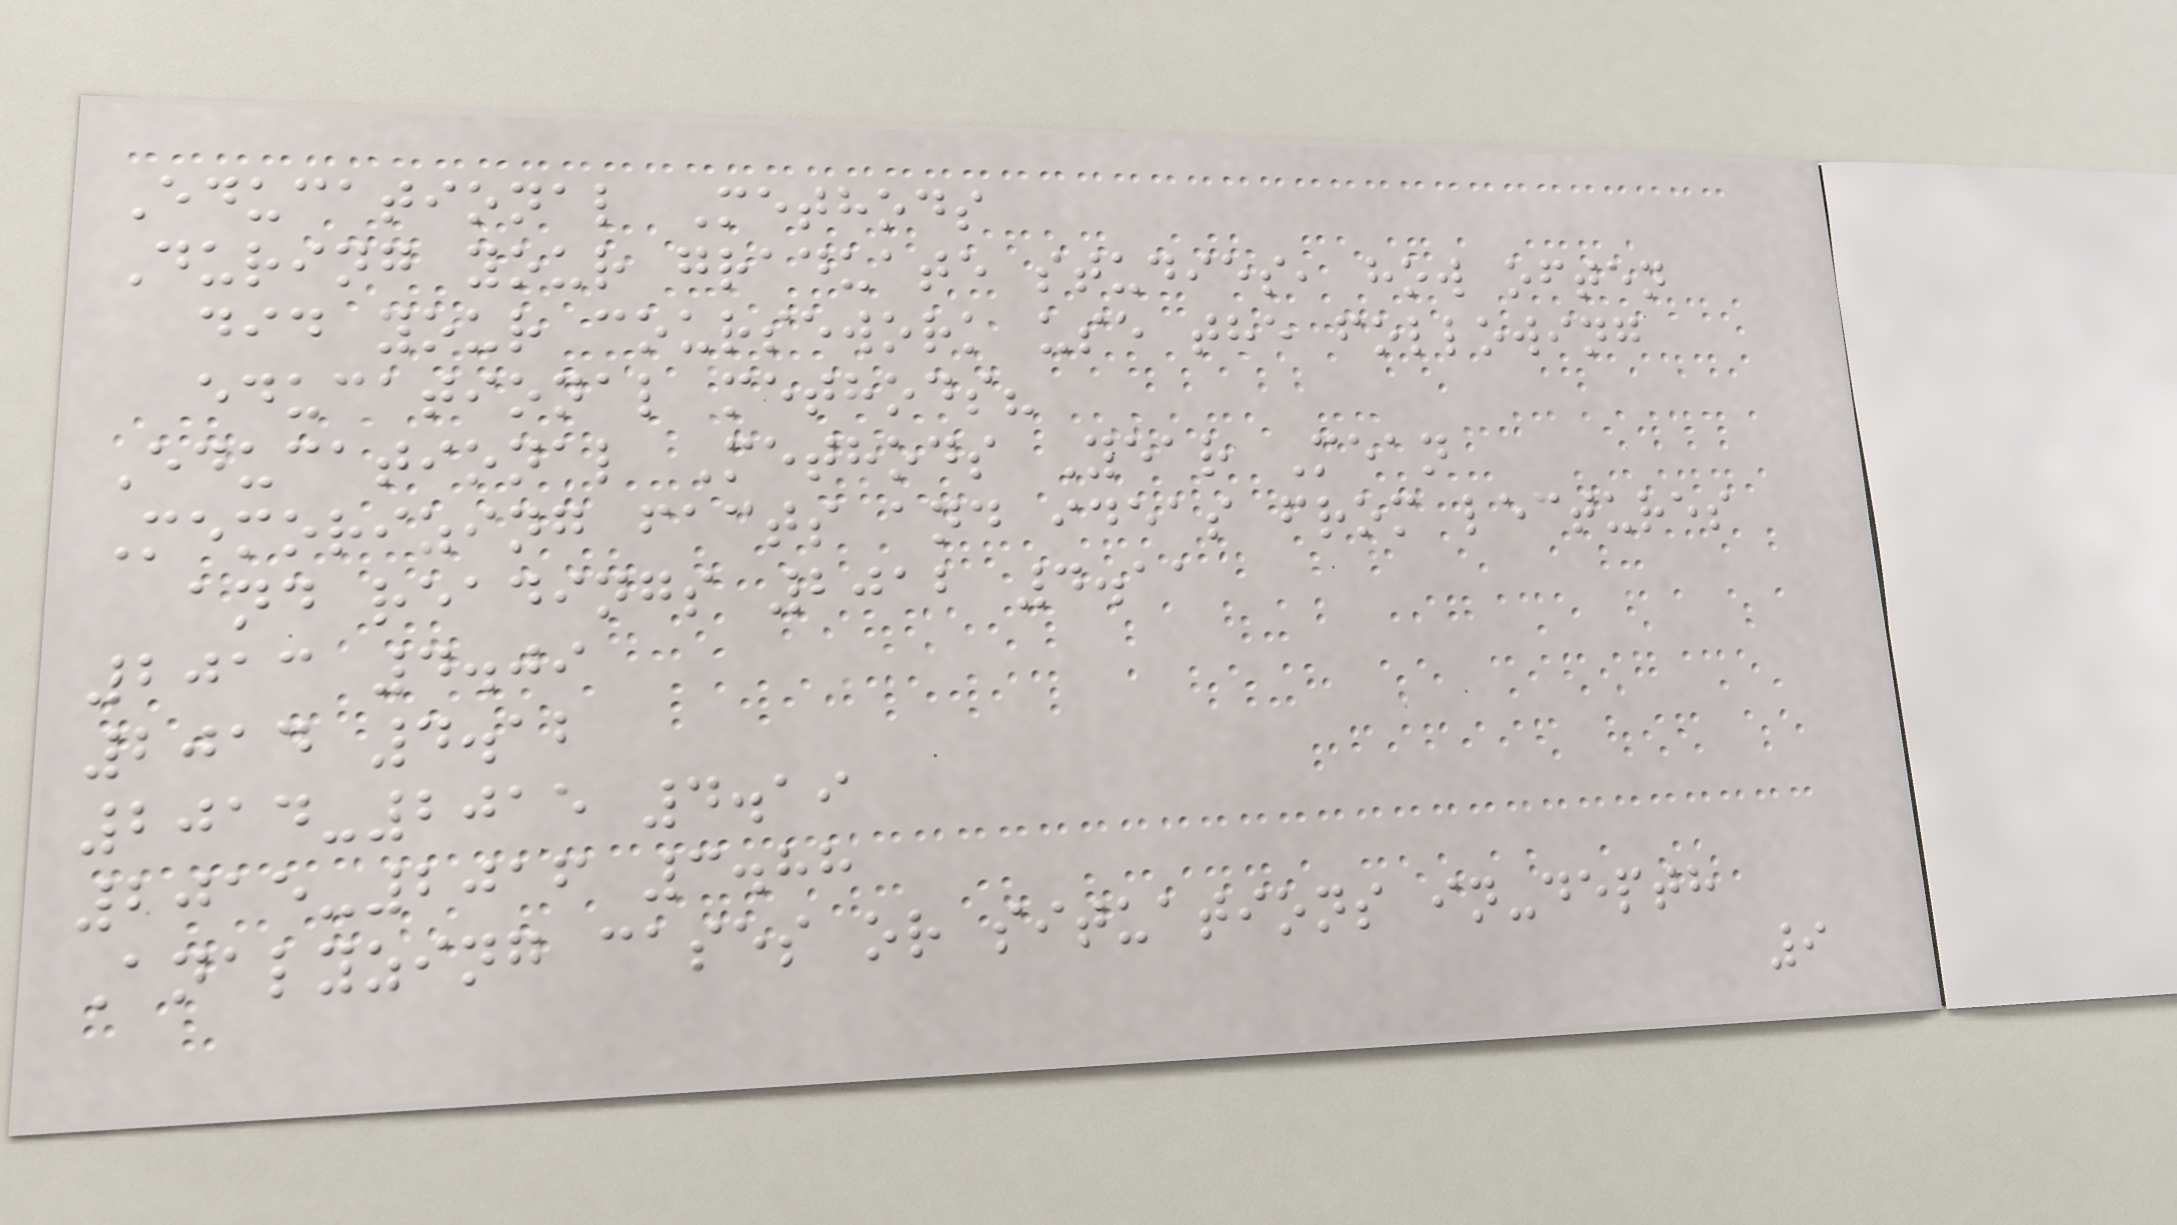Educational Methods
During your graduate studies, how often
did your coursework use the following
educational methods?
Educational Methods Year Mean
Memorizing facts and ideas from lectures
and readings 2012 4.11
2013 4.09
2014 4.12
2014-2015 4.19
2015-2016 3.88
Analyzing cases or situations in-depth
9
